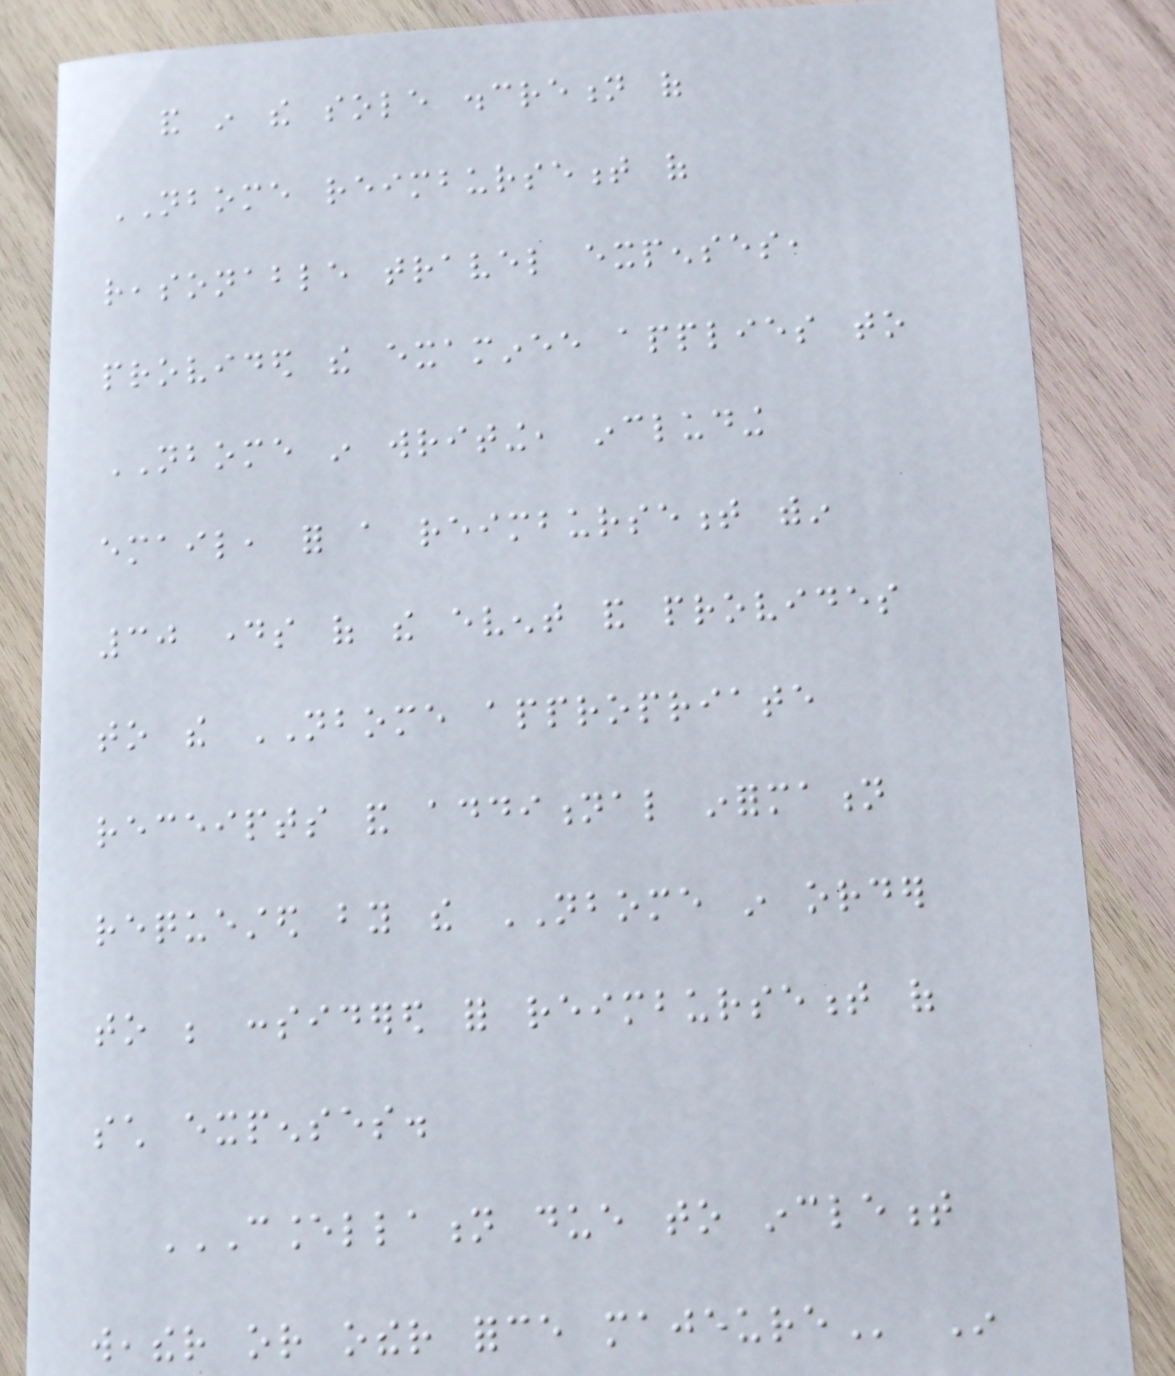and in the sole discretion of
NBOME reimbursement of
reasonable travel expenses,
provided the examinee applies to
NBOME in writing, including
email, for a reimbursement within
30 days of the event and provides
to the NBOME appropriate
receipts and additional information
requested by the NBOME in order
to be considered for reimbursement of
such expenses.
CANCELLATION DUE TO INCLEMENT
WEATHER OR OTHER FORCE MAJEURE In
